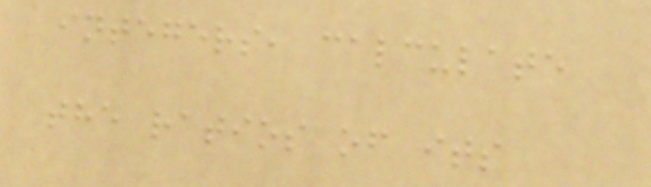integers, calculate
the ratios of its
